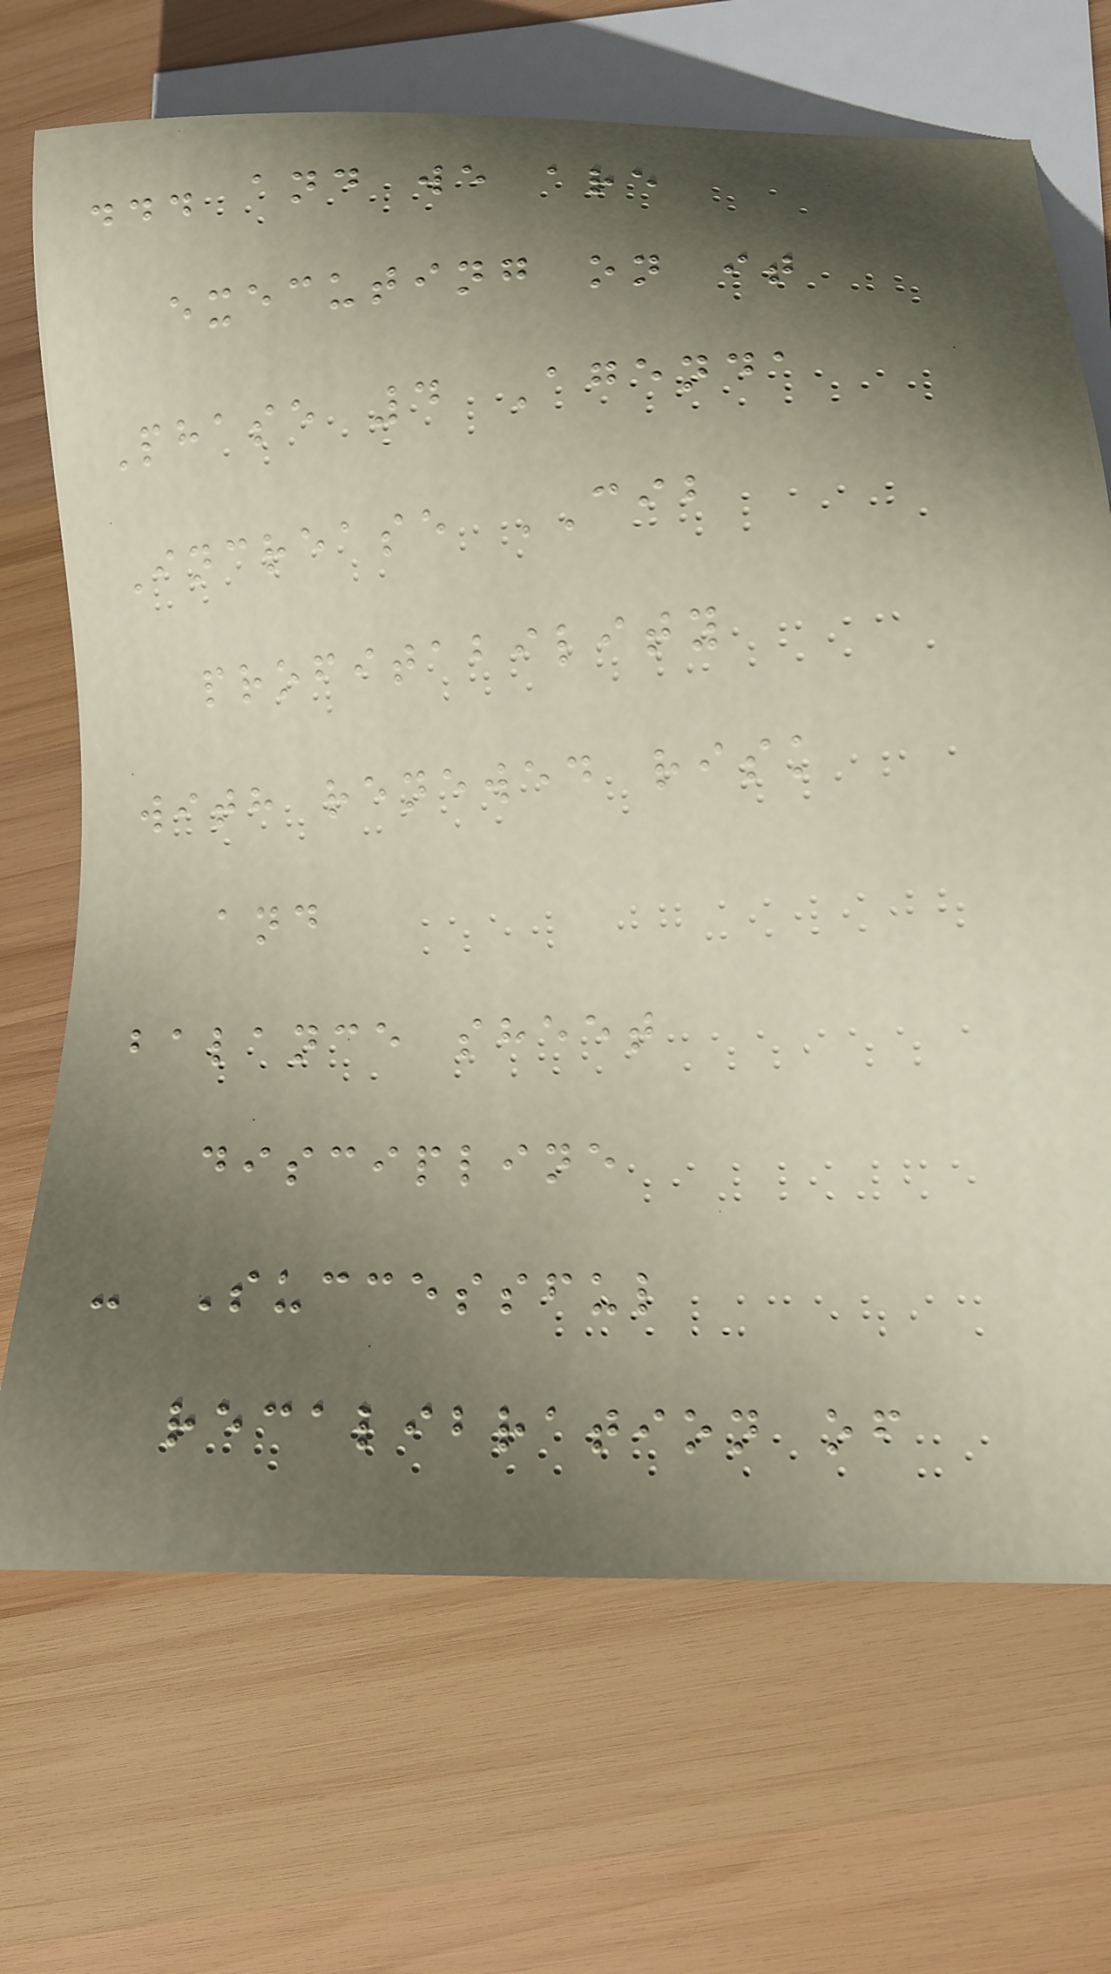... and we are
executing on it
Phase 4 Agenda
Increase CIB
profitability
with renewed risk
and
balance sheet
discipline
- Successful
recalibration of
